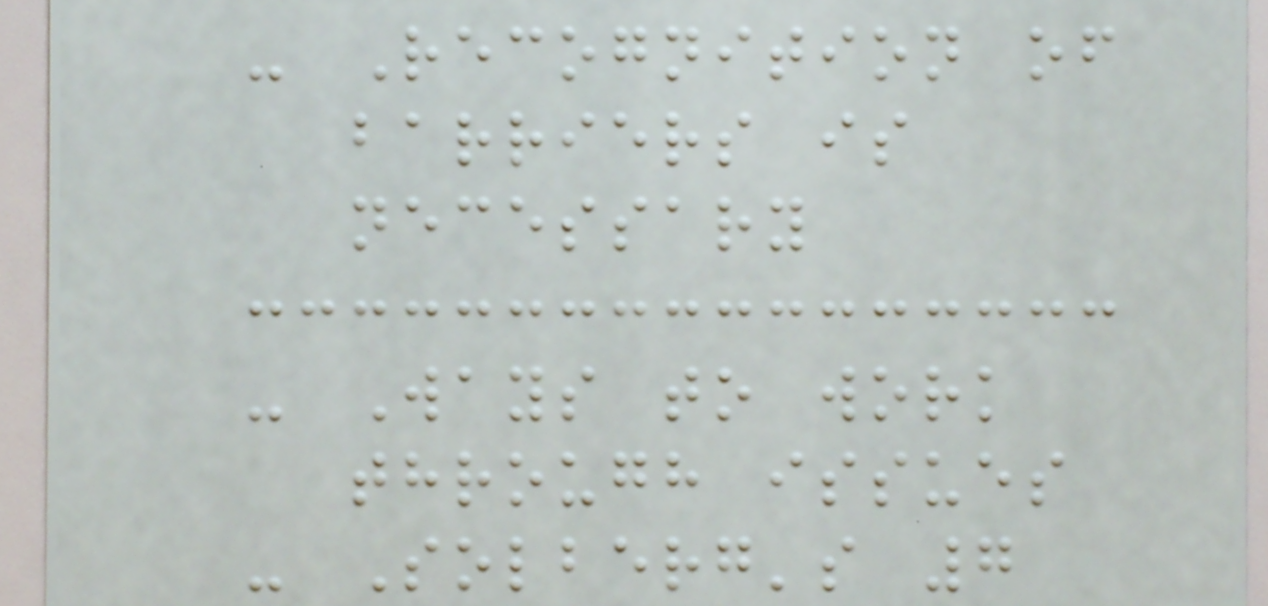- Recognition of
barriers is
necessary
- Ways to work
through issues
- Solberg's 7
